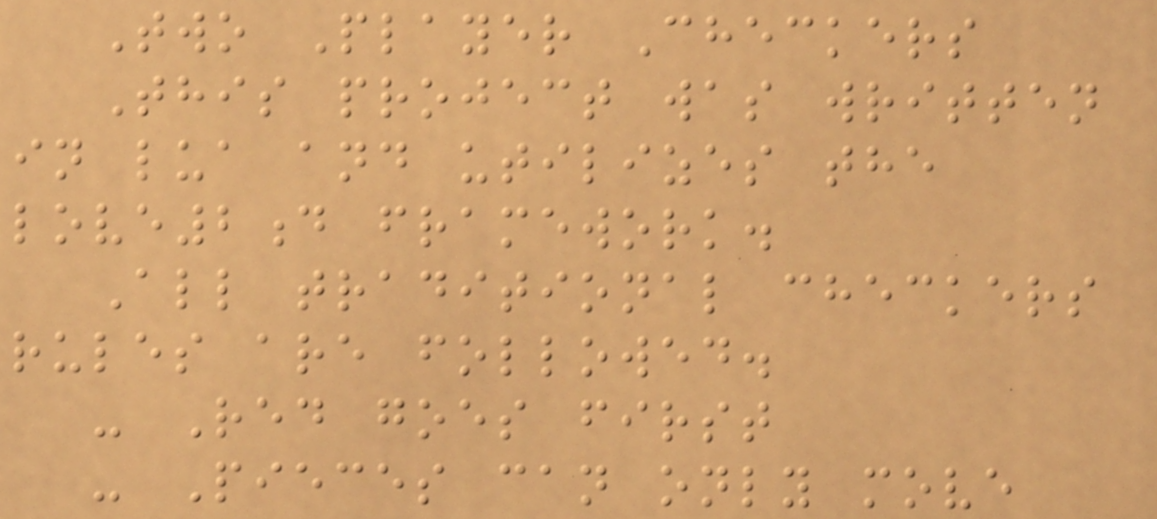Two Player Checkers
This project was written
in lua and utilizes the
love2d framework.
All traditional checkers
rules are followed.
- Red goes first
- Pieces can only move
